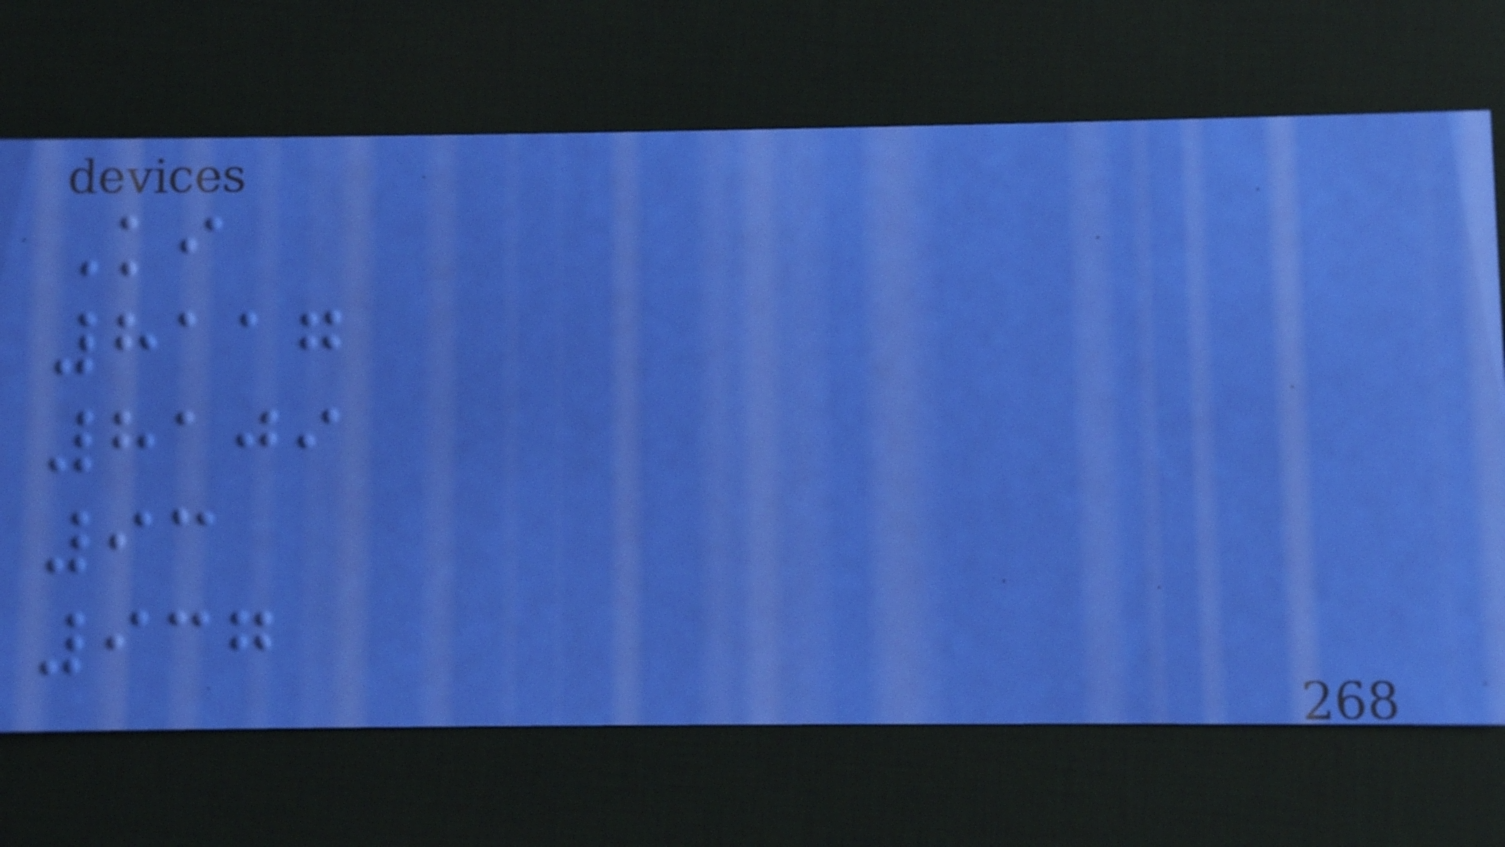Ki
8117
8109
93
937
